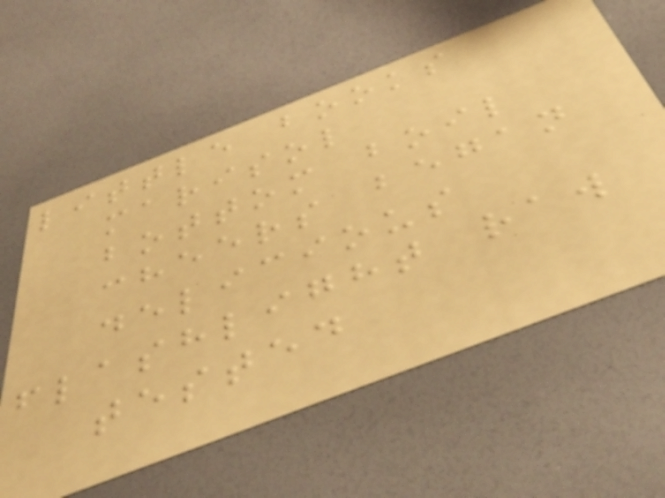little books
marisol
bottom boil
cheers began
delicious
flashlight raw
tested
